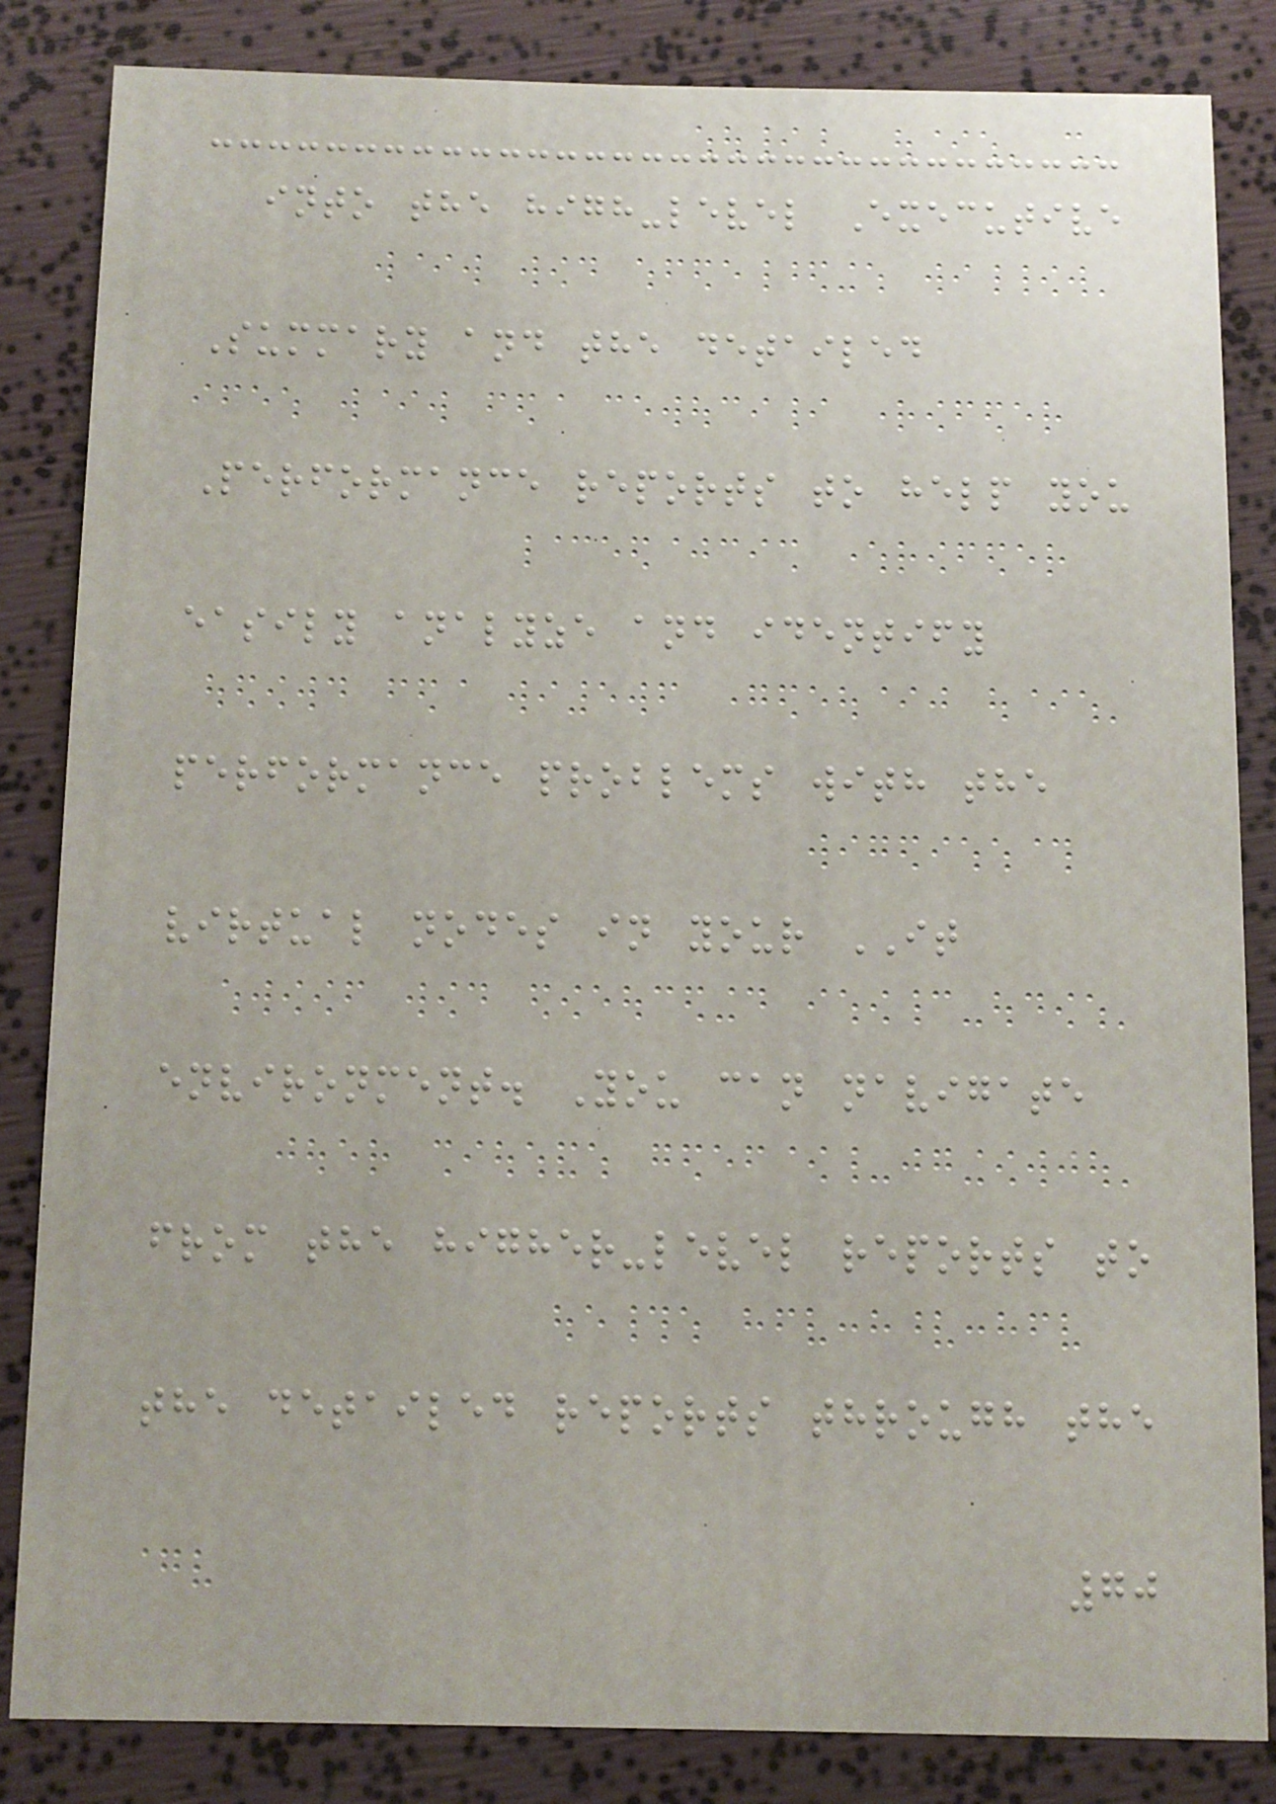into the high-level Executive
Summary and the detailed
Performance reports to help you
easily analyze and identify
performance problems with the
virtual nodes in your IT
environment. You can navigate
from the higher-level reports to
the detailed reports through the
70
